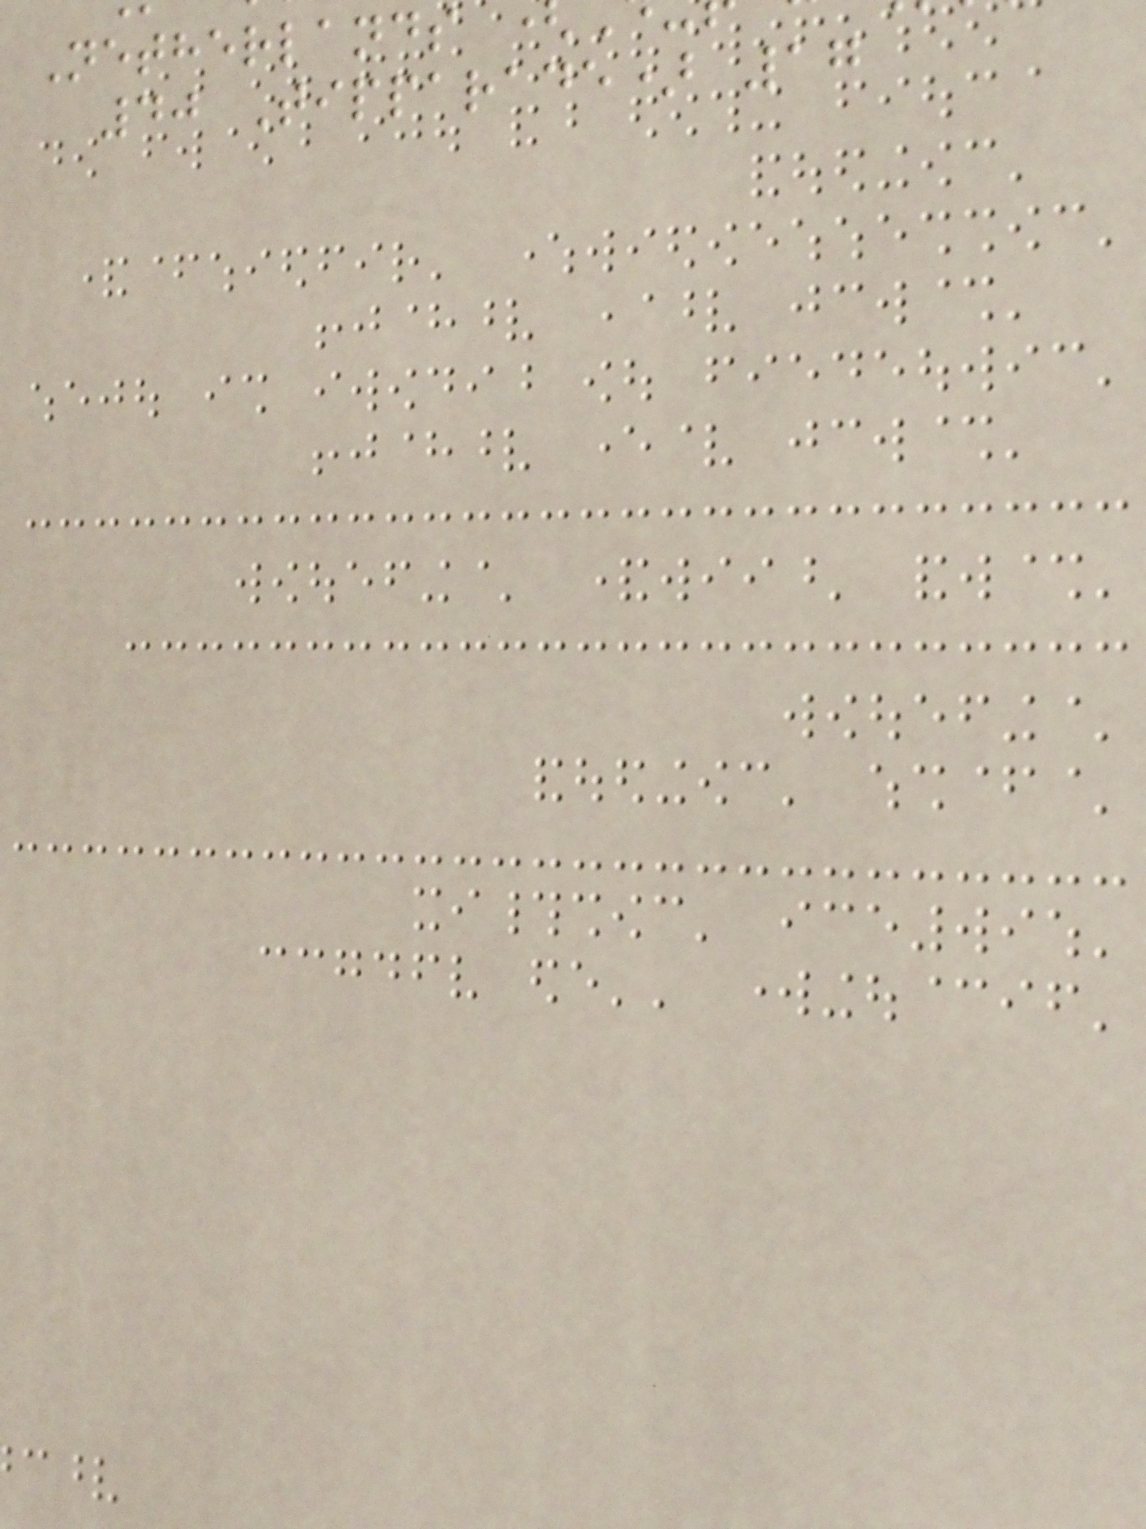Netherlands
40 Tipparade) 17
